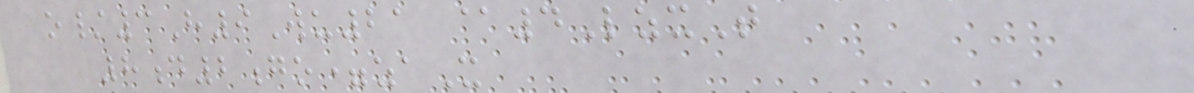o/3H9Wu21 @4LzxT
8d2go=zaX
